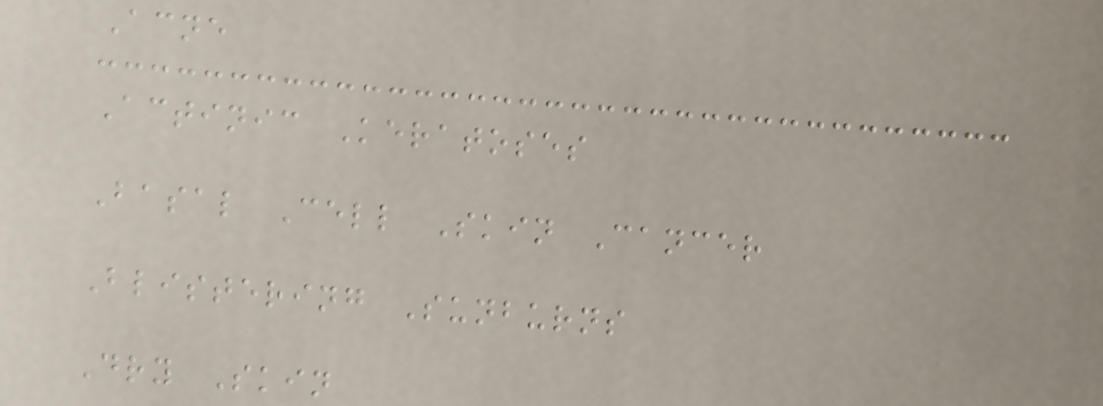Acne
Actinic Keratoses
Basal Cell Skin Cancer
Blistering Sunburns
Dry Skin
